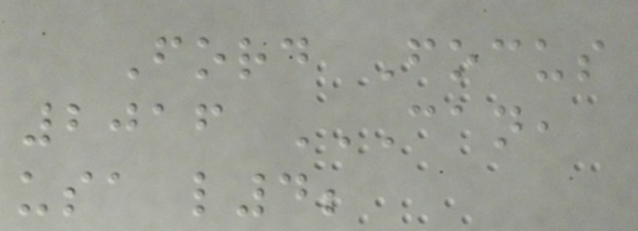Ford Focus
2016 CAN,
USA L4;
